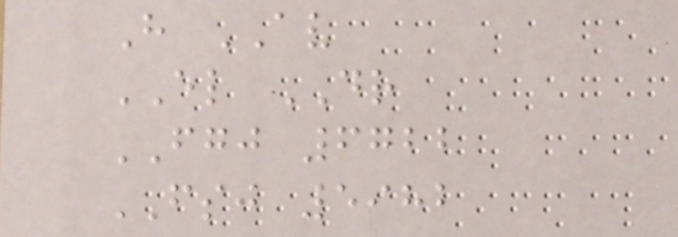H AV
EL DR
FGJ 6722
FSJ 5982
